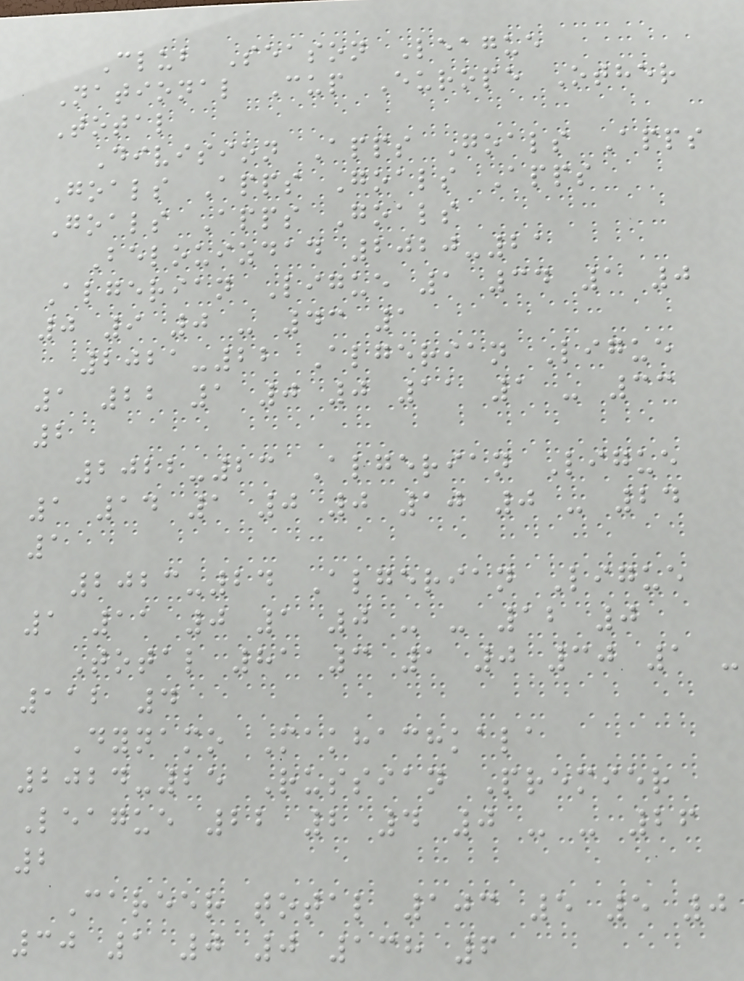Club Season League
National Cup Europe Other
Total
Division Apps Goals Apps
Goals Apps Goals Apps
Goals Apps Goals
Belouizdad 2020-21
Algerian Ligue 1 34 1 0
0 9 0 - 43 1
2021-22 Algerian Ligue
1 22 1 0 0 11 1 - 33
2
2022-23 Algerian Ligue
1 14 1 0 0 10 0 - 24
1
2023-24 Algerian Ligue
1 11 0 1 0 - - 12 0
Total 81 3 1 0 30 1 -
112 4
Dynamo Makhachkala
2024-25 Russian Premier
League 22 2 4 0 - - 26
2
Career total 103 5 5 0
30 1 0 0 138 6
